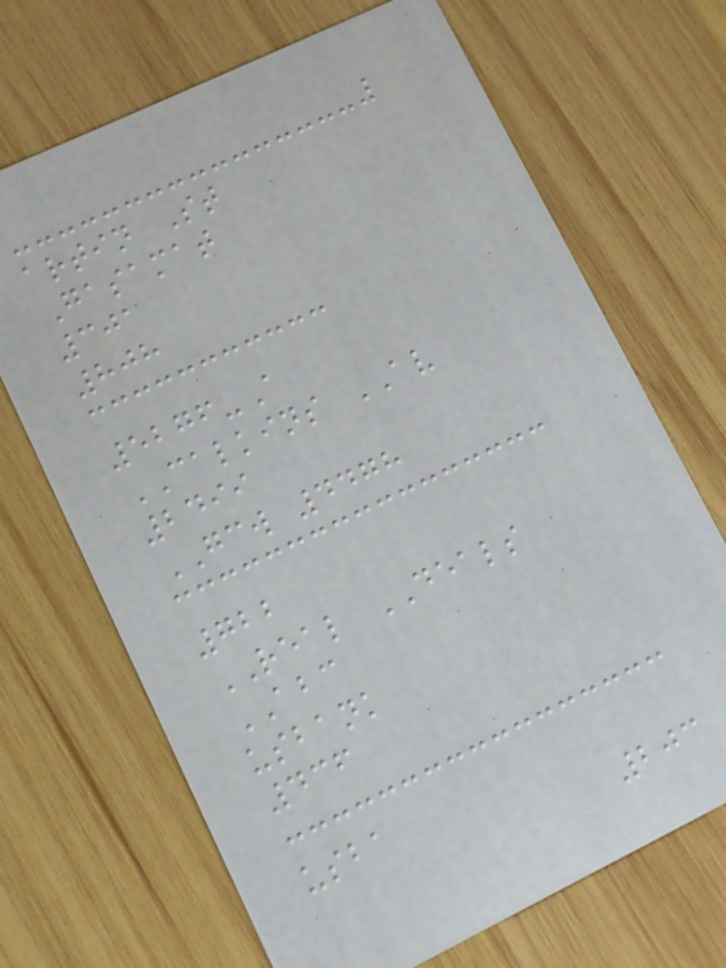artin St
Gasamat
301
808
5276-A
CALKINS AV
2499
GCW 4478
722
REAL DEALS
ABC
usbank
436
usba
203
